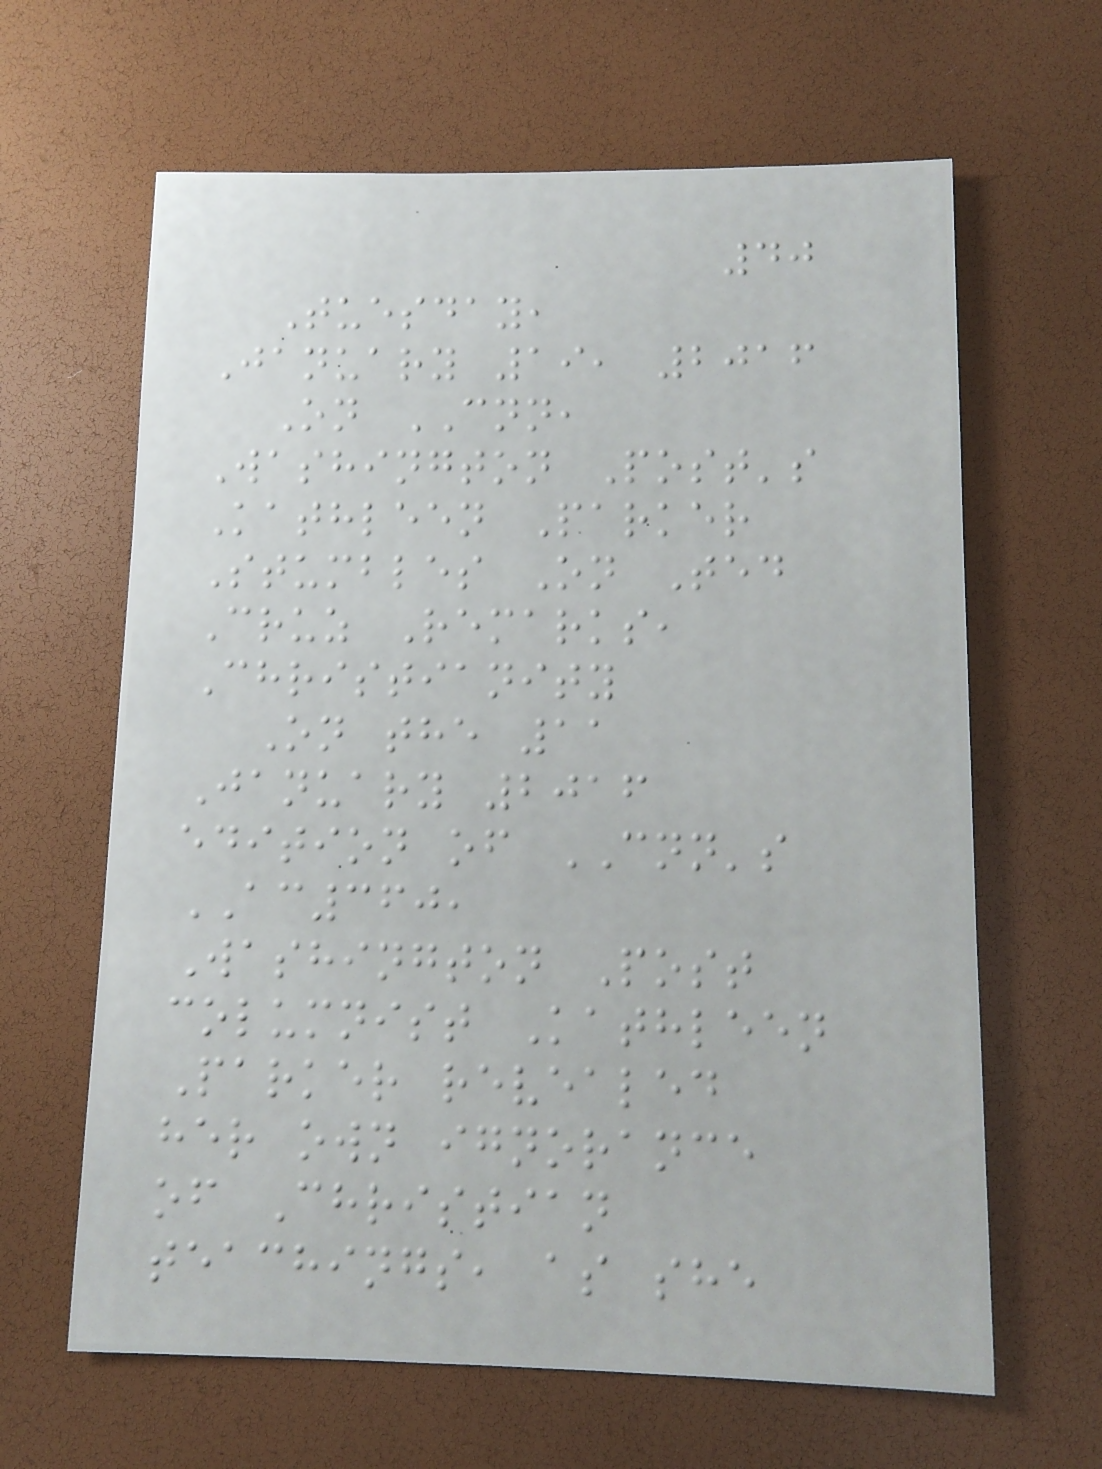40
Tuesday,
January 19, 2016
On CNN,
Washington Post's
Kathleen Parker
Stumbles On Ted
Cruz Remarks,
Christianity
On the 11
January 2016
edition of CNN's
AC360,
Washington Post
columnist Kathleen
Parker revealed
her own ignorance
of Christian
teachings, as she
